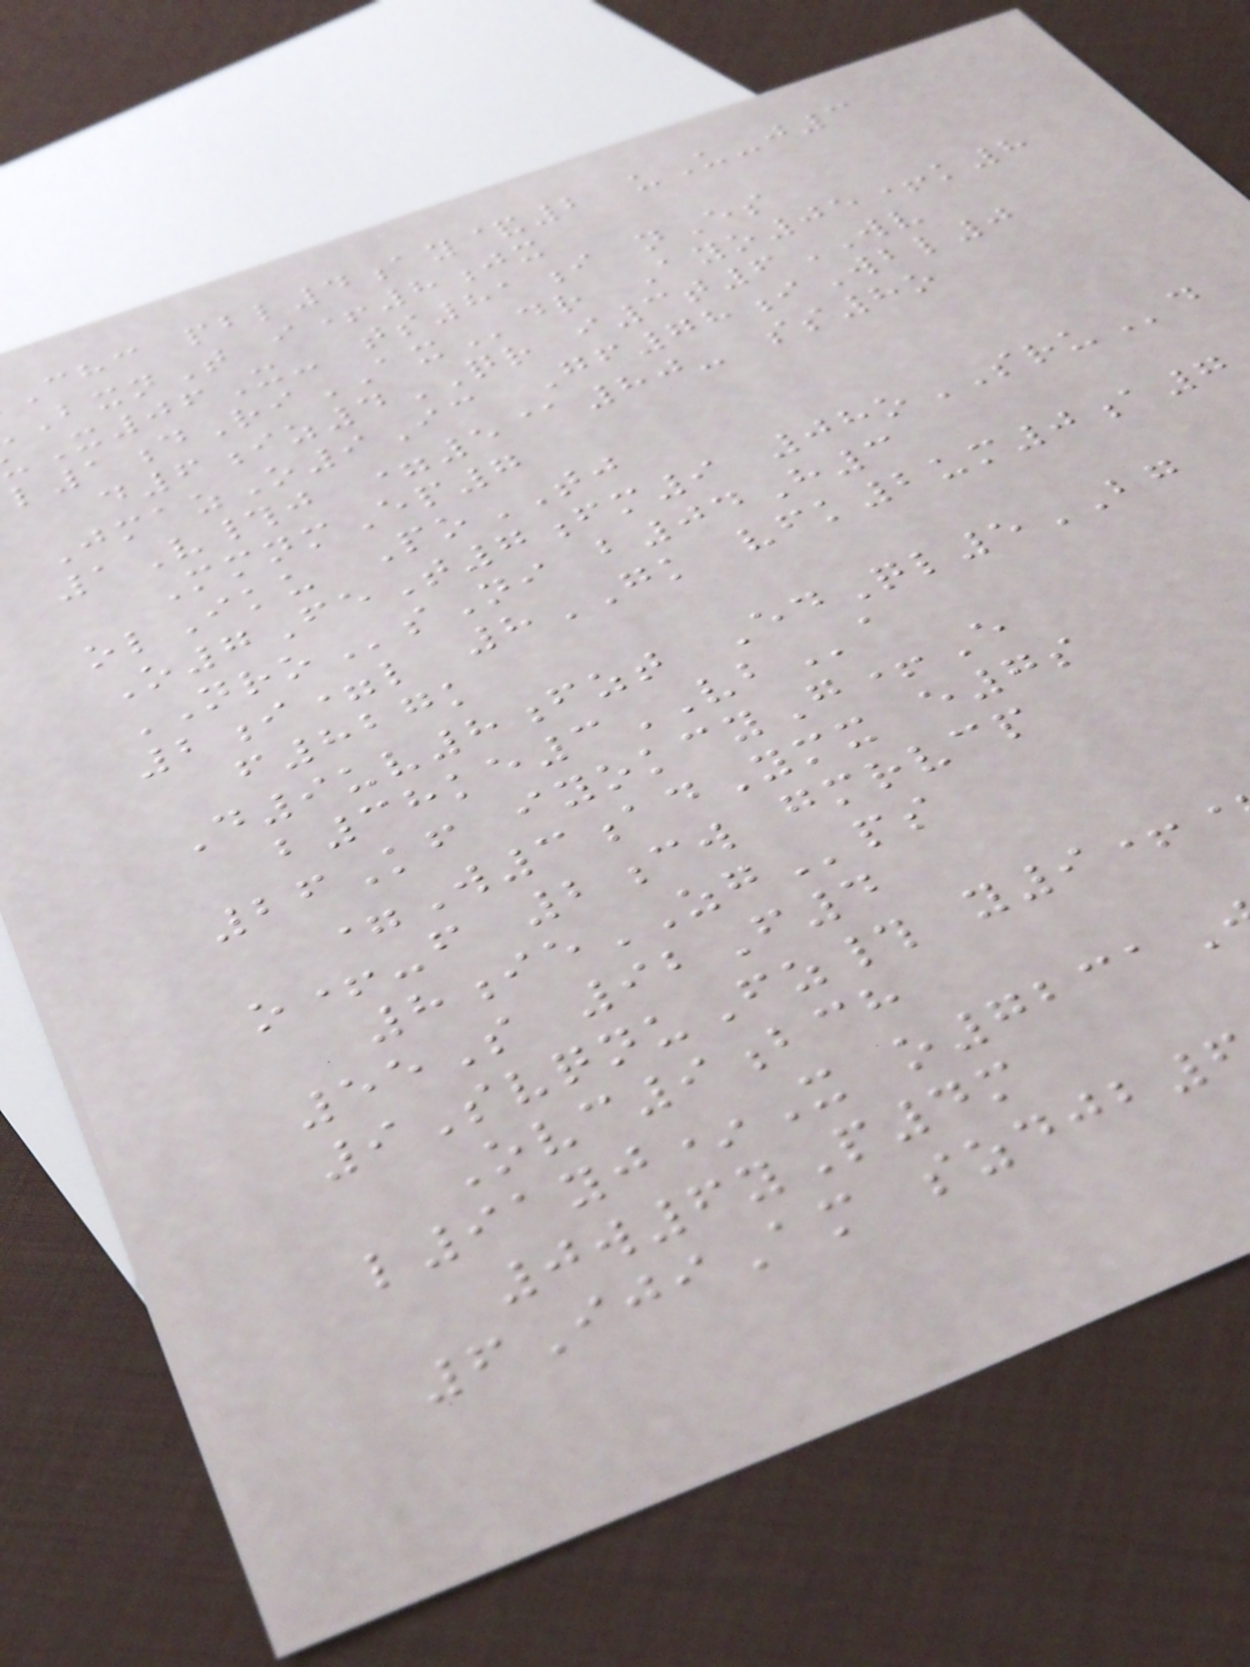chc pbl4ay&2 uU-j3
BxnT i+8jx
X06X- ts81i nEs
l1dRiAXdr Ayo05+k8
d6iz4QR i3t6WV
JmazO9Ic Gf78iWbl0
1V#j =5@80- ss8o
MmnmEp7
olIku PoTJ
O7FeT7fm9 08oSRUd
NROsNi b04H3
2i=l 8GK vfk2um0a7
f827k
D9uv8fzt EdQl5BG
b38ke3VBa
26Kf iyokcyG+E
=W3adYmx e7s
o+-f 2cw gmrvcp
8ieZGps
55S 92F4
9SvqnuFz# y9+
Ovc9bch
l91yj*X o7231
0w6yP4m
6IjiAm szdjb
